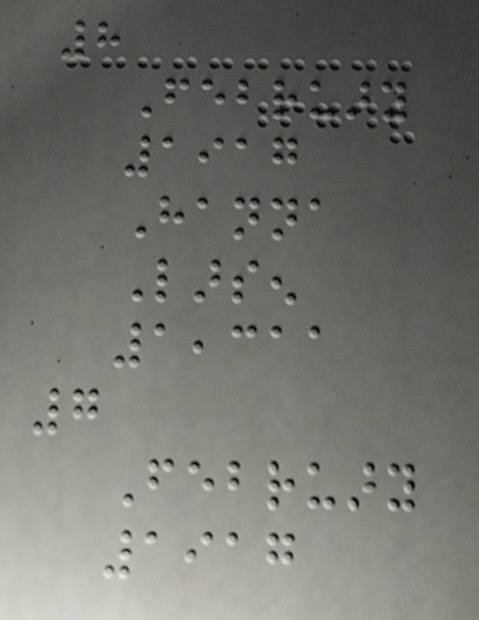8
February
1917
Hanna
Larsen
1,311
7
February
1917
